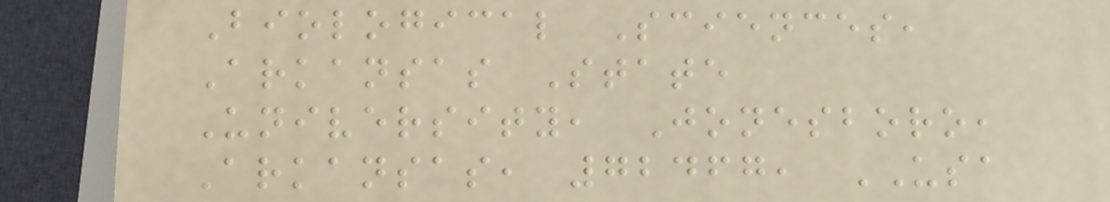Biological Sciences,
Arkansas State
University, Jonesboro,
Arkansas, 72467, USA
